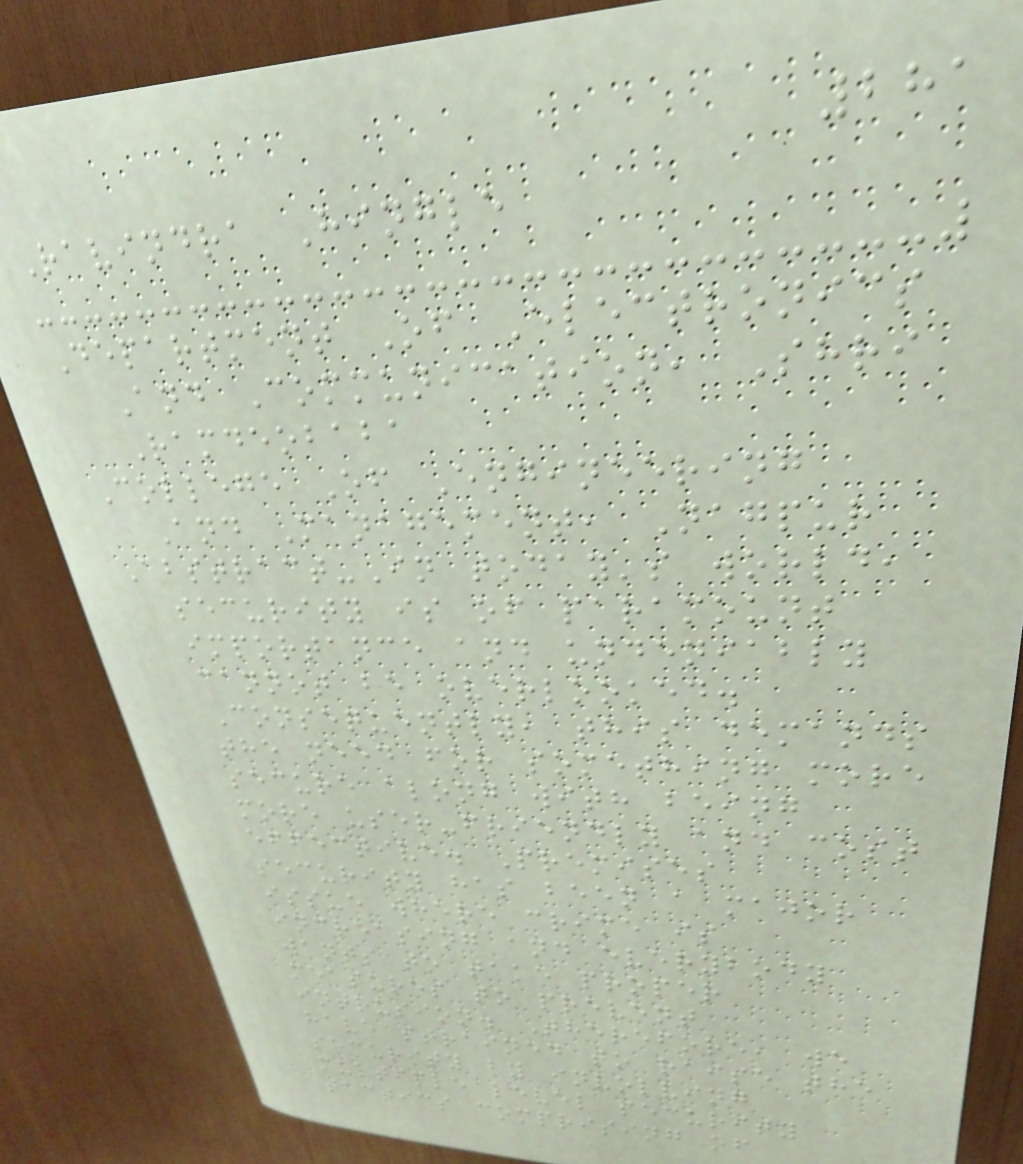281
Ravindra Hingle
Department Of Electronics
And Communication, Shri
Ramdeobaba
College Of Engineering
And Management, Nagpur
Abstract-In today's world,
security is of paramount
importance and undeniably
cannot be overlooked.
Consequently, this demands
the need for something more
secure along with being
more user-friendly and cost
effective. Premises
security has been a major
issue where crime is
increasing and everybody
wants to take proper
measures to prevent
intrusion. Therefore, we
have strained to raise the
security by involving
multiple level security
tactics comprising of
